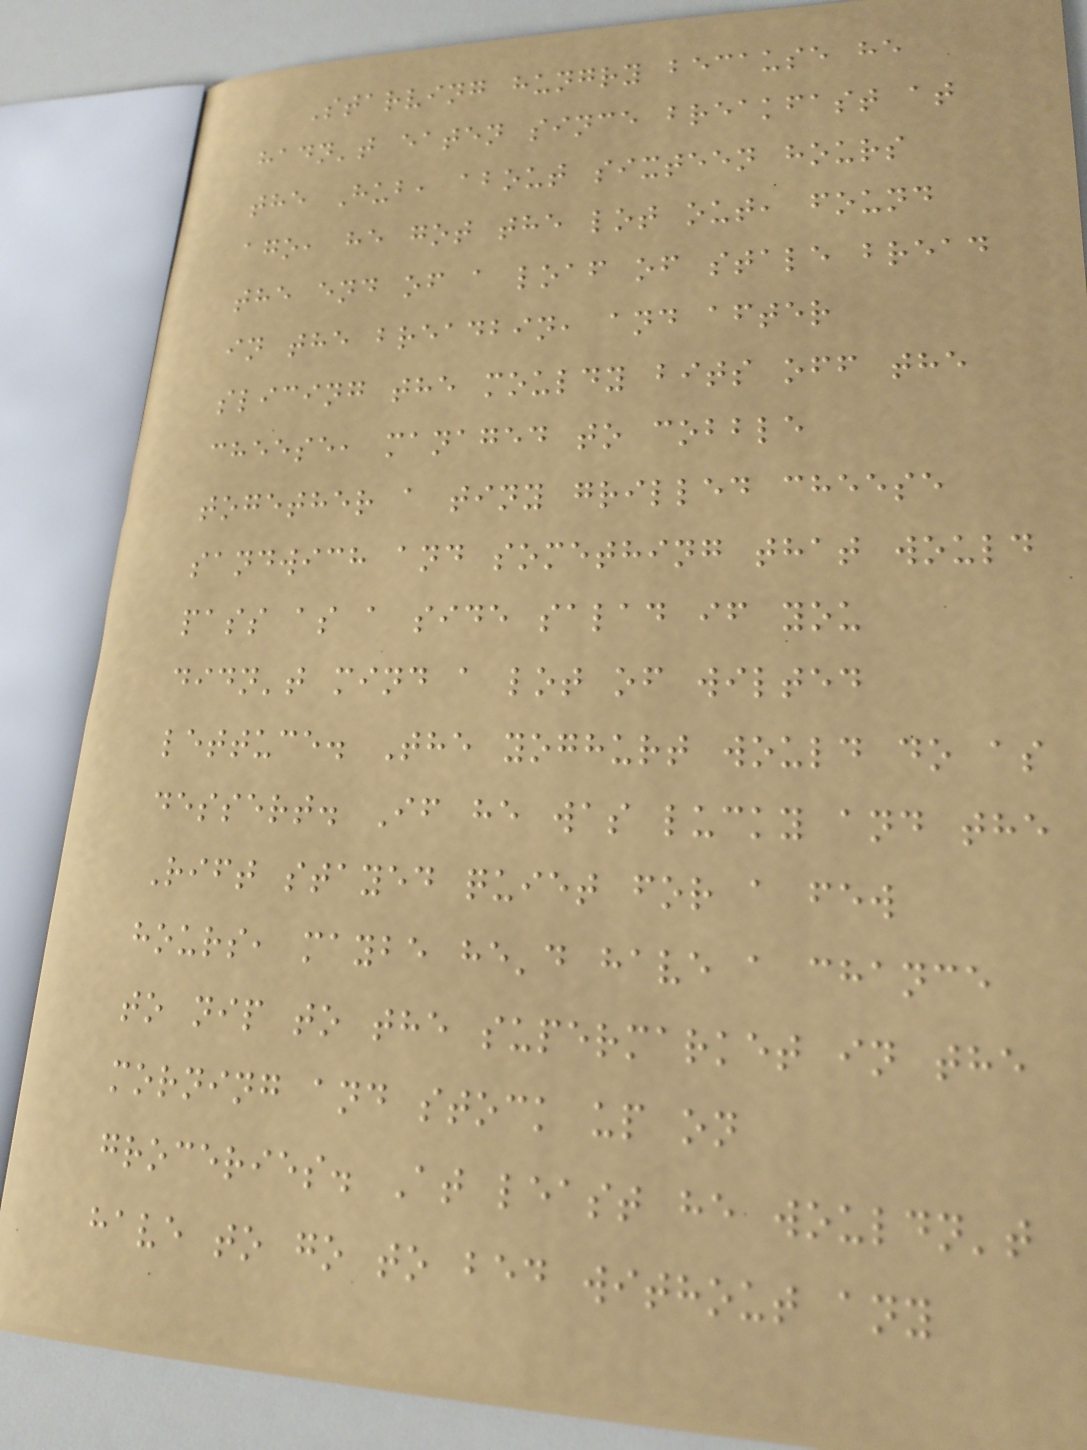Starving hungry because he
hadn't eaten since breakfast at
the Hub, about sixteen hours
ago, he got the lot out, found
the end of a loaf of stale bread
in the breadbin, and after
slicing the mouldy bits off the
cheese, managed to cobble
together a tiny grilled cheese
sandwich and something that would
pass as a side salad if you
didn't mind a lot of wilted
lettuce. The yoghurt would do as
dessert. If he was lucky and the
Rift stayed quiet for a few
hours, maybe he'd have a chance
to nip to the supermarket in the
morning and stock up on
groceries. At least he wouldn't
have to go to bed without any
